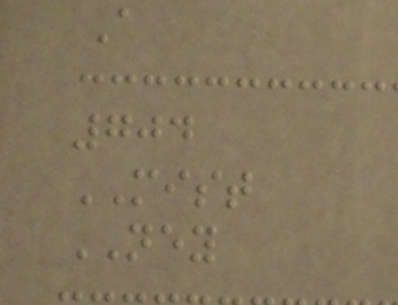A
704
MIST
NEY
